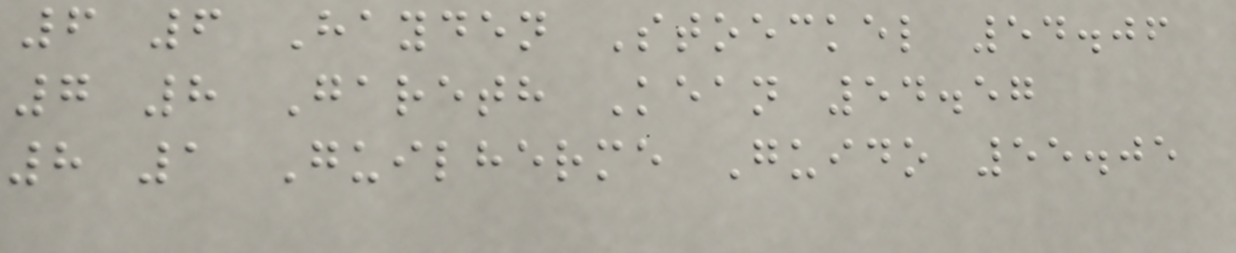6 6 Hayden Stoeckel 54.06
7 8 Gareth Kean 54.57
8 1 Guilherme Guido 55.05
